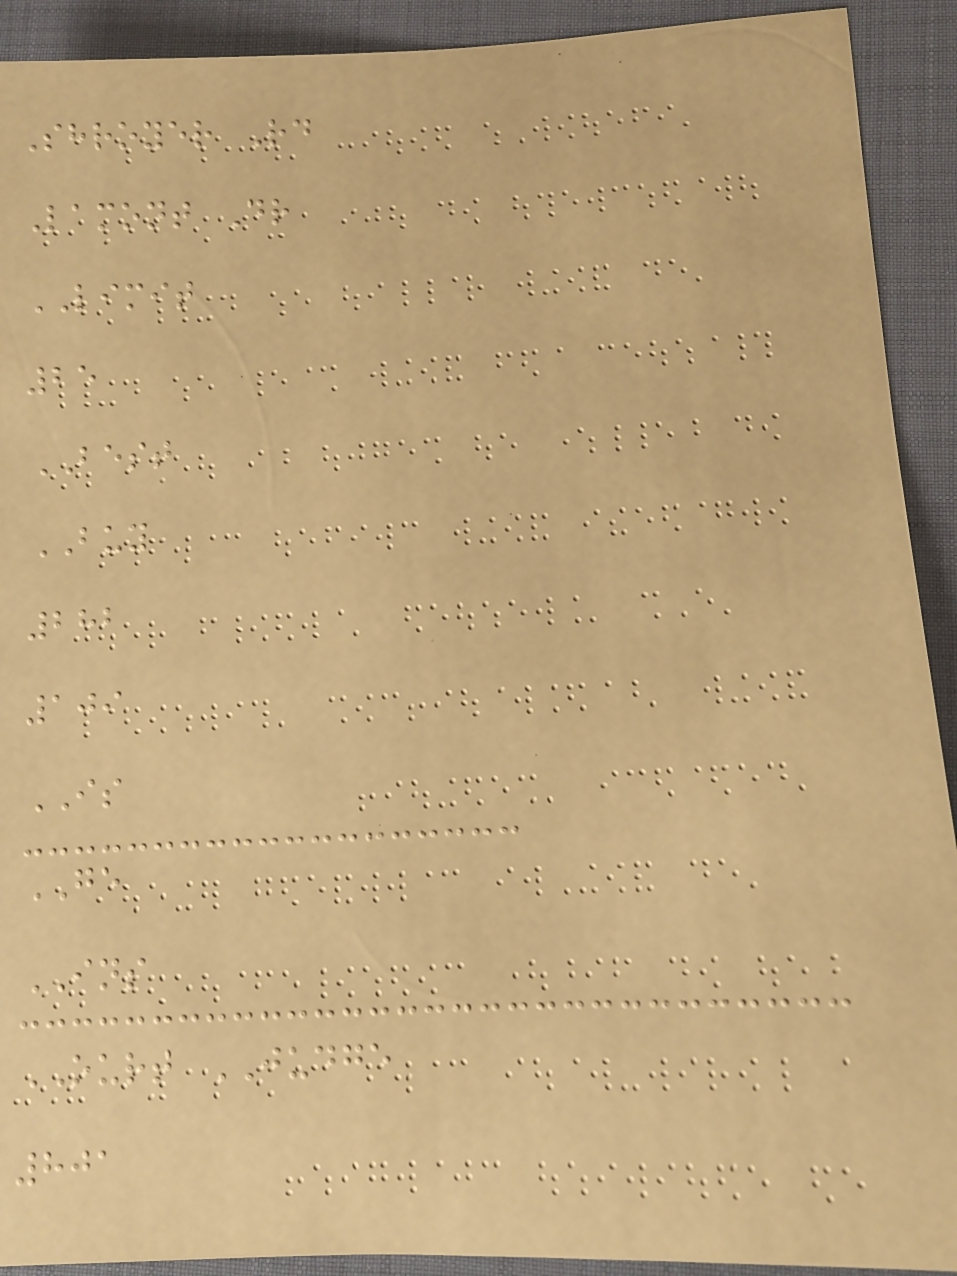Shroyer Rd
Lamont Dr
LIMIT
25
BEST
BUY
282
109
IS
GE
INS
OURT JUDGE
801
